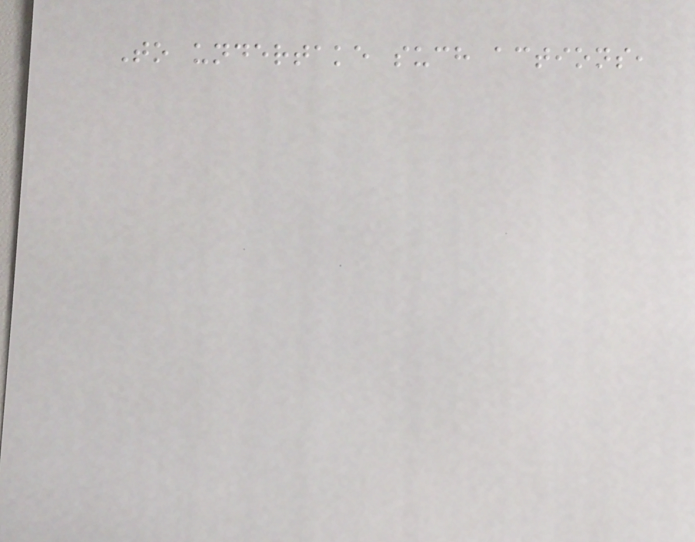To undertake such actions,
